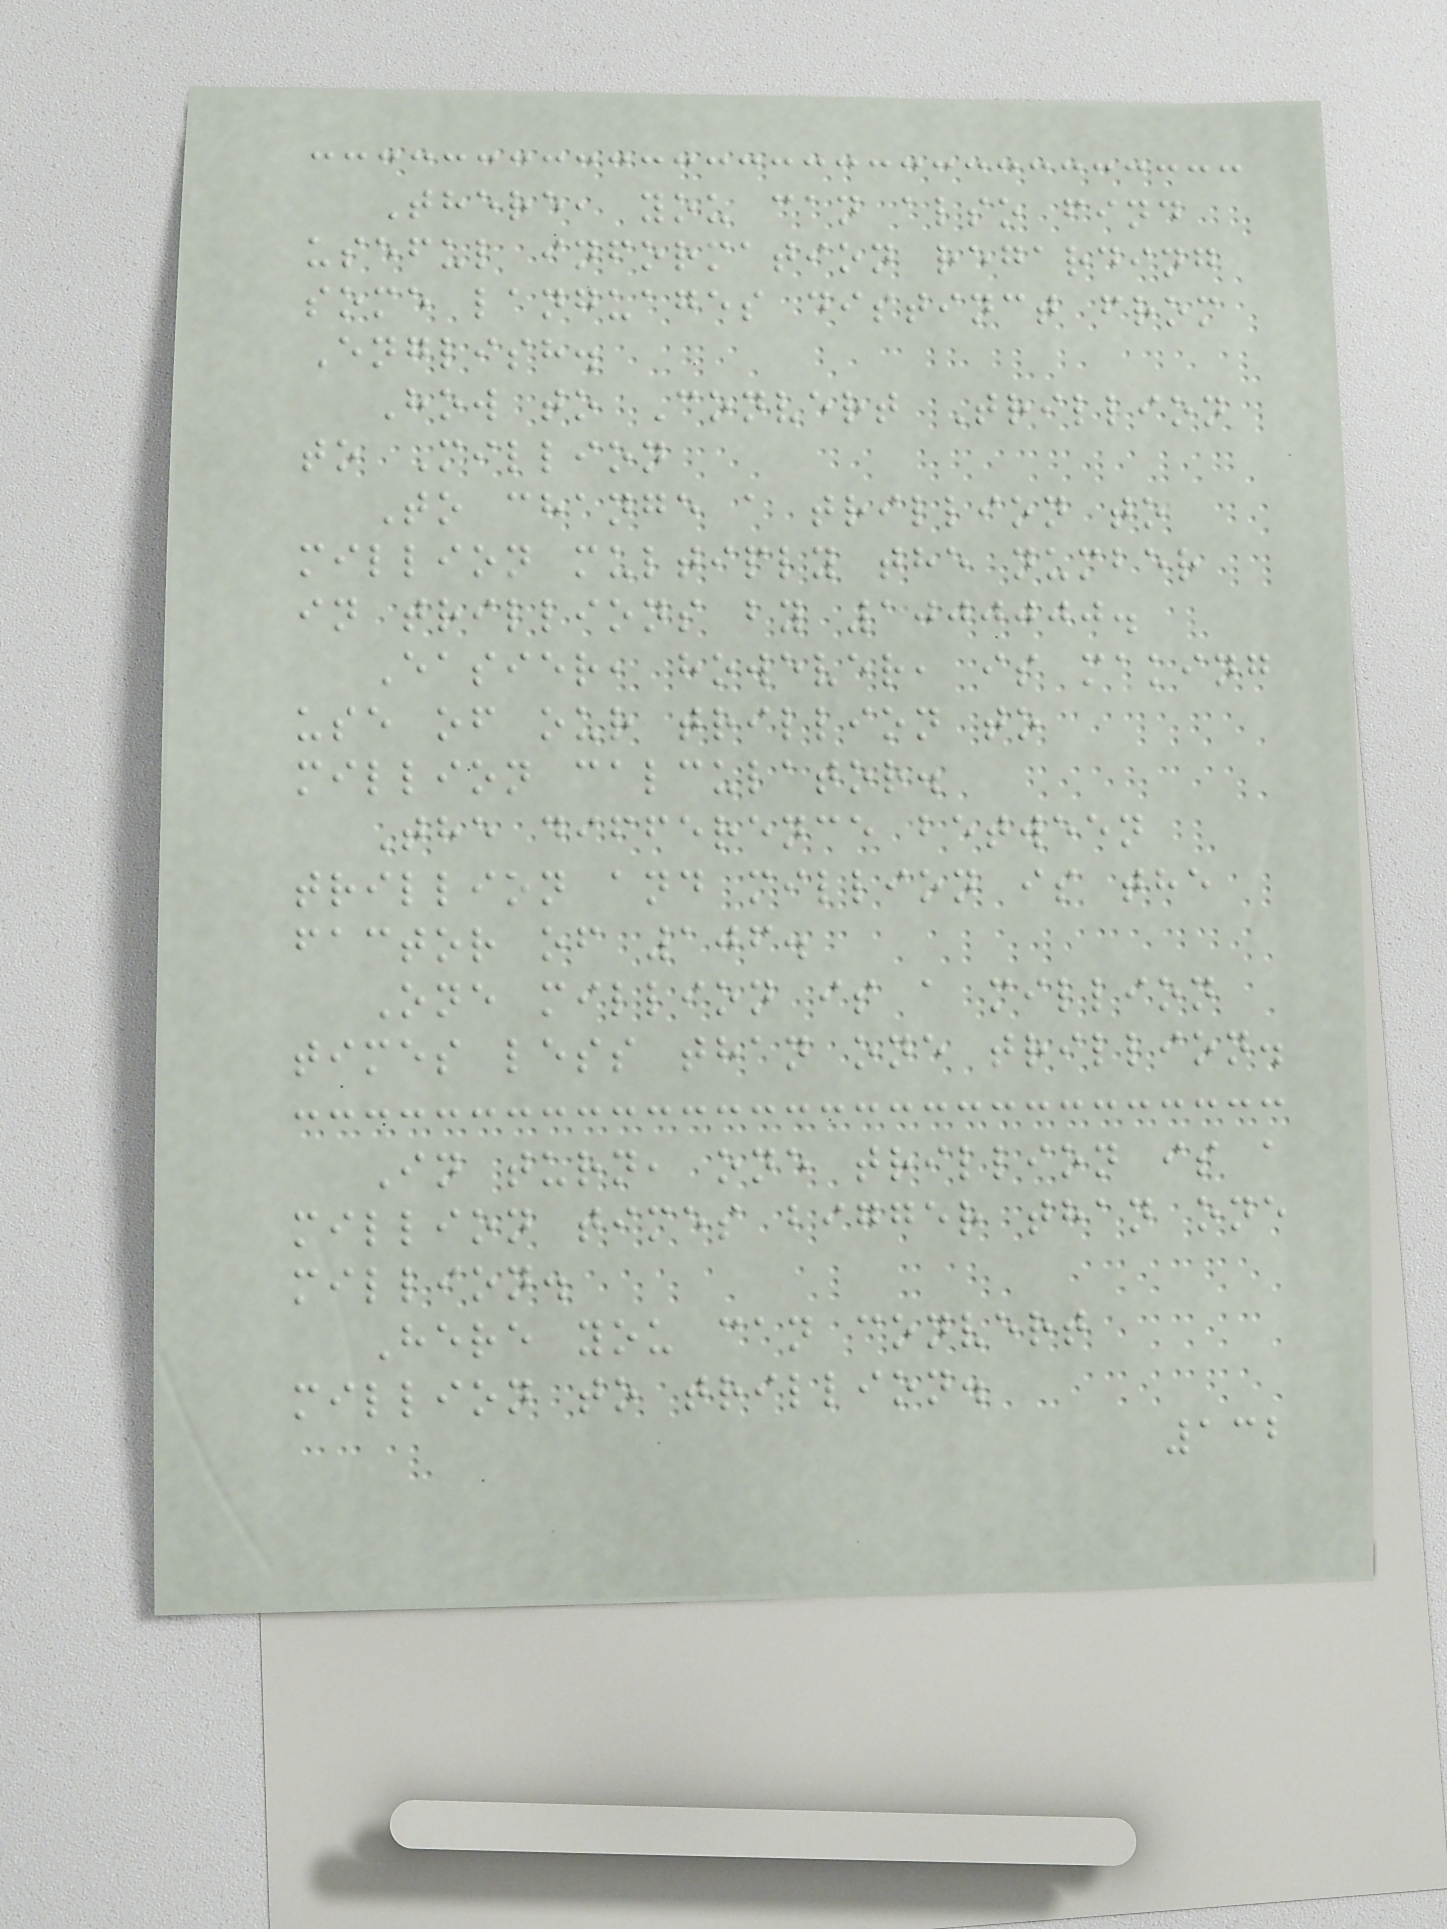There, you can also find
useful information regarding
some languages distinct from
English.
How to Convert Trillion
to Million
To change a trillion to
million multiply the number
in trillions by 1000000.
Easier, however, is making
use of our trillion to
million calculator.
The difference between
trillion and million is the
factor of 106.
One million is a million
times less than one trillion.
In turn, one trillion is a
million times bigger than one
million.
Here you can convert
million to trillion.
132
